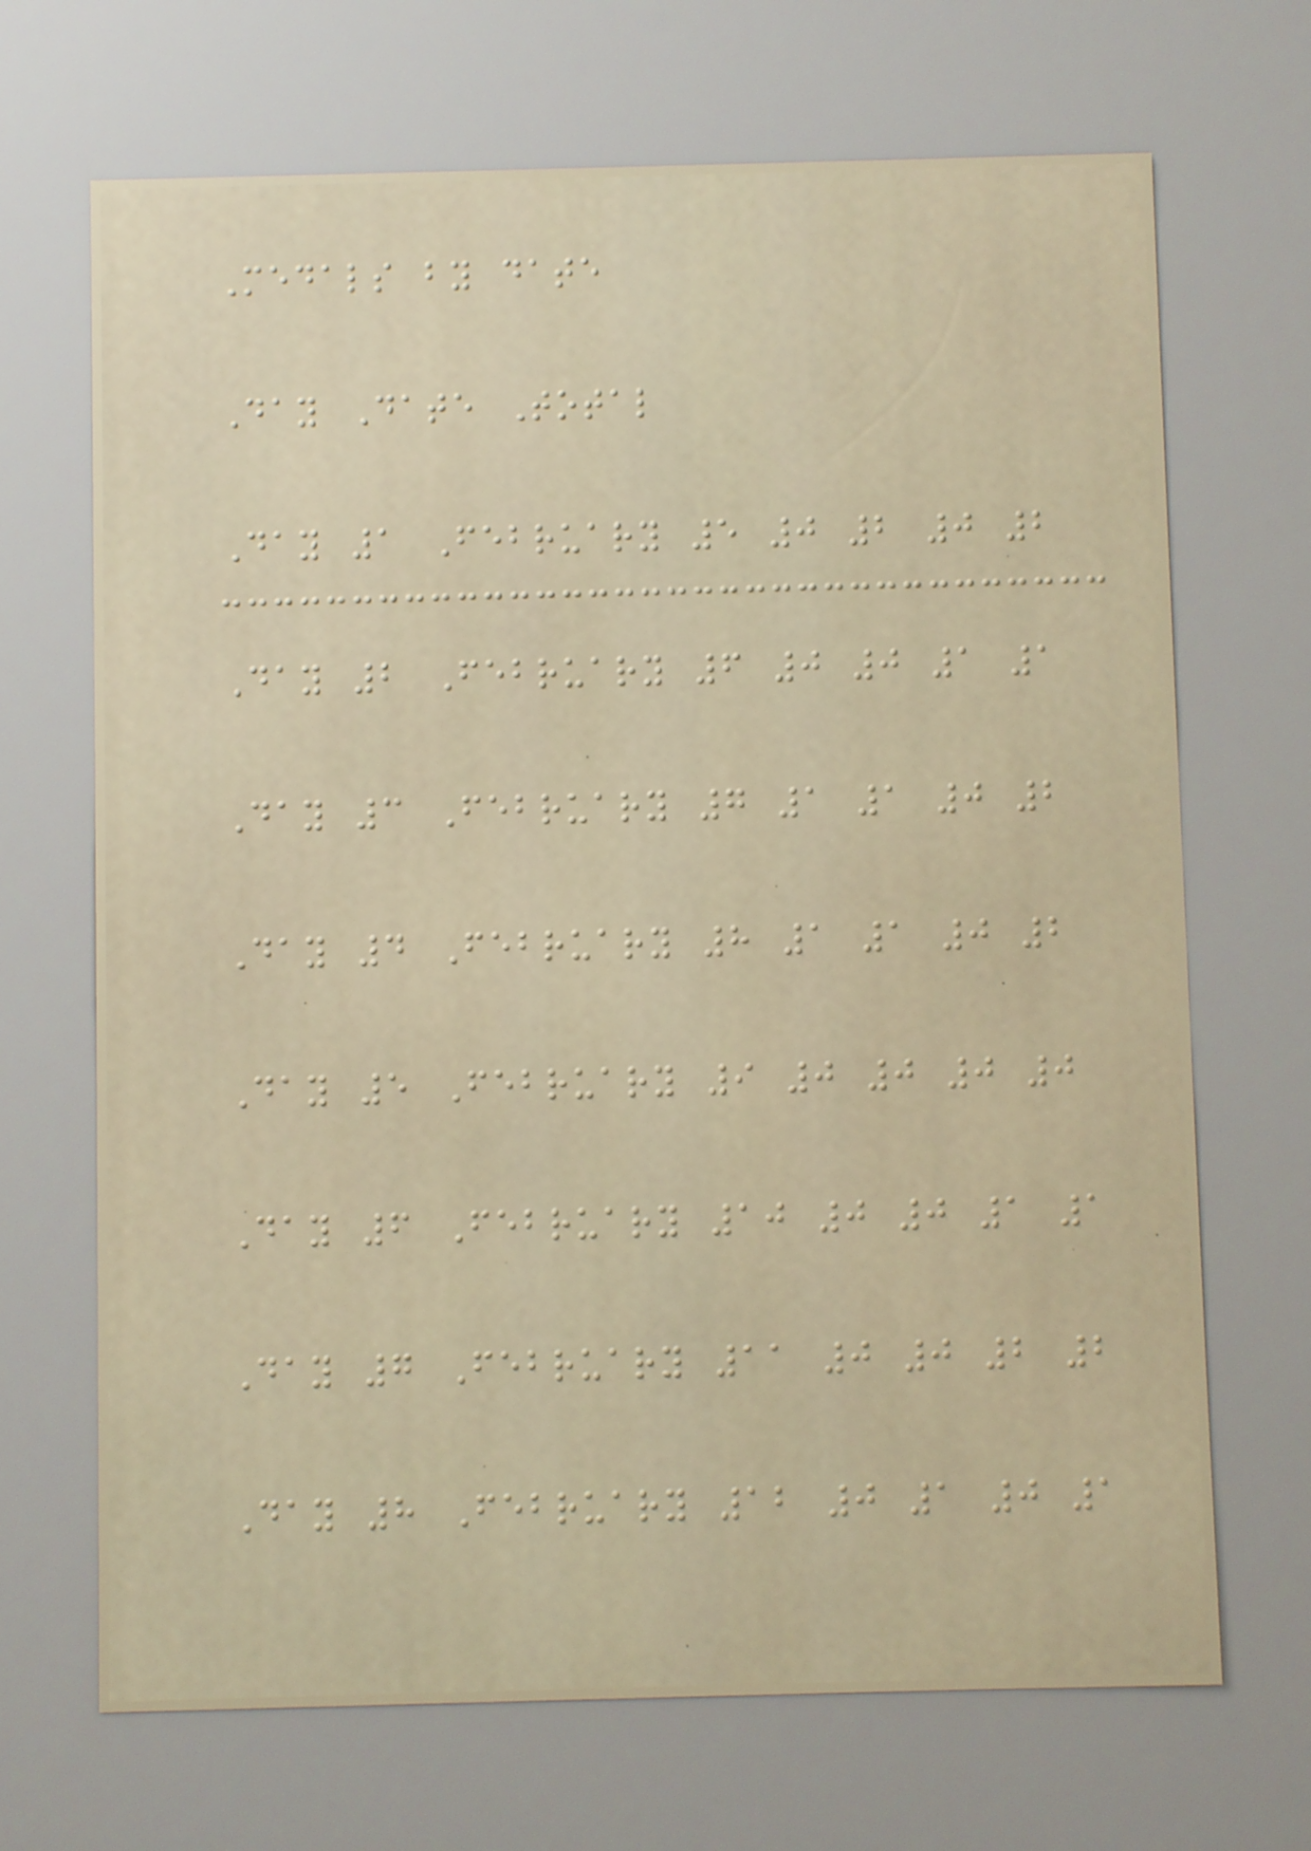Medals by date
Day Date Total
Day 1 February 5 0 2 0 2
Day 2 February 6 0 0 1 1
Day 3 February 7 1 1 0 2
Day 4 February 8 1 1 0 2
Day 5 February 9 0 0 0 0
Day 6 February 10 0 0 1 1
Day 7 February 11 0 0 2 2
Day 8 February 12 0 1 0 1
